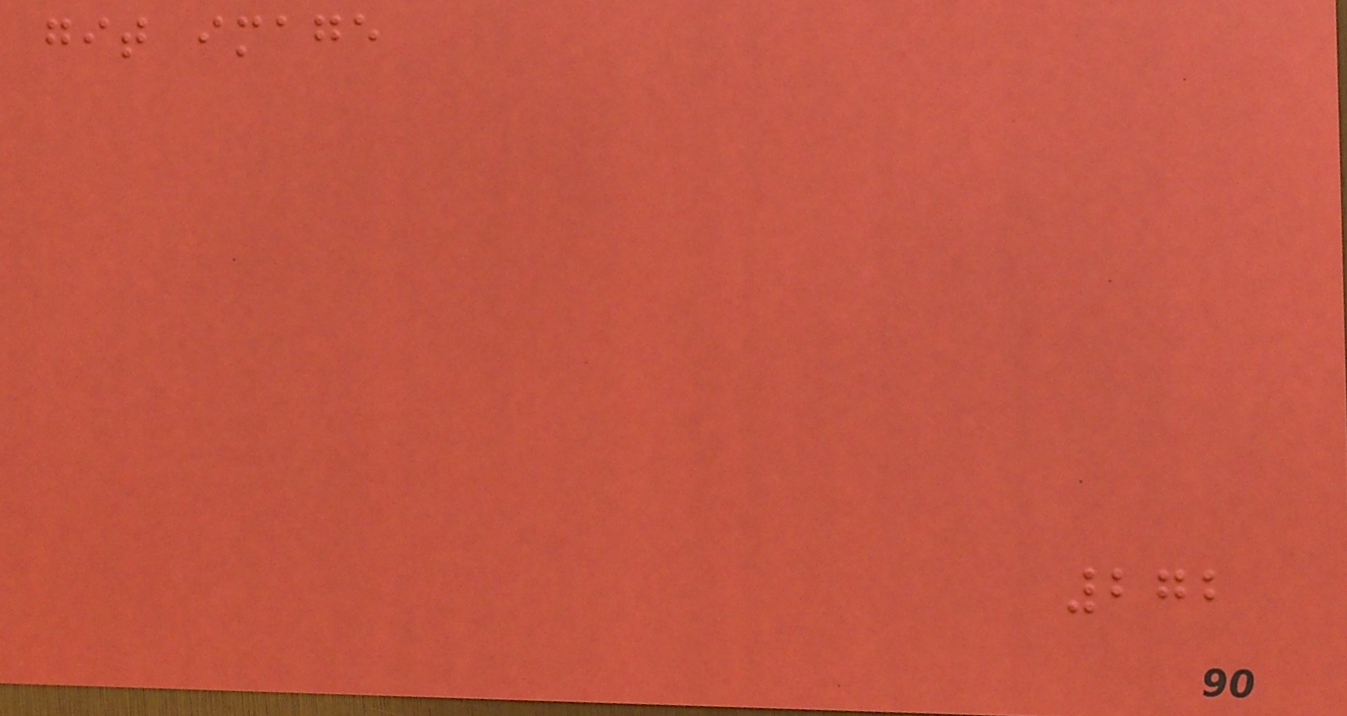git image
272
